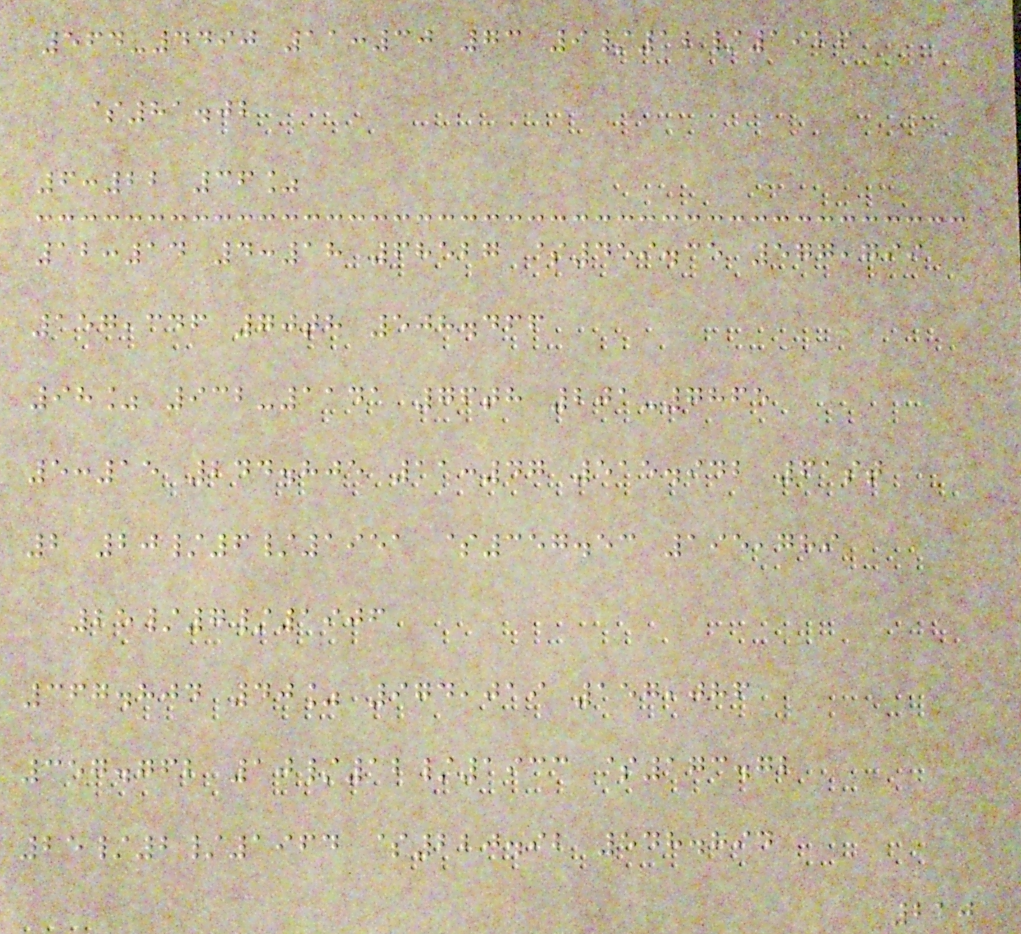564-4490 11:30 73 9/12/1926
$81.02
6:22 36%
12:14 4:18 68527 $459.35 577,799
157,346 70th 508.466
98% 932-1141 76th 201-7865
5:15 244.805 11:47 515.942 61st
2 20/6/1951 $357.53 195,789
25/7/1906
367.804 40% 974,019 157,086
357.762 10/12/1933 $173.72
25/2/1964 $220.92 548.894
210
